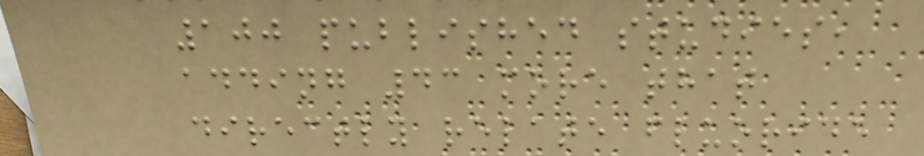100 published studies,
adding 43 more that
directly relate fluoride
